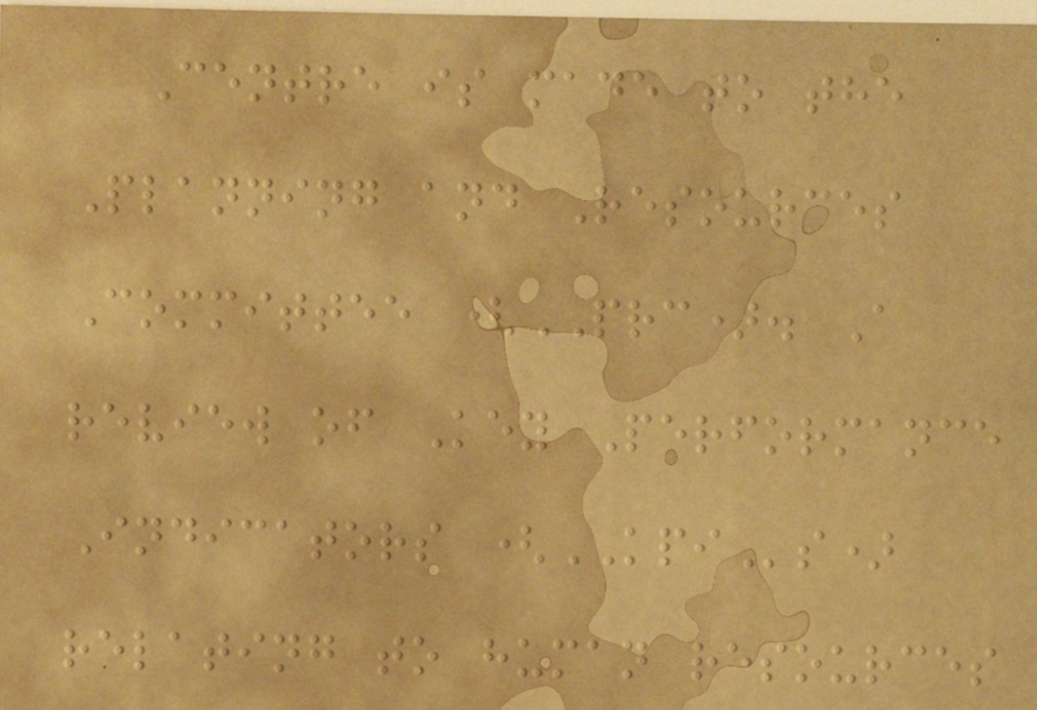Centre is made to the
Planning and Resources
Committee (PRC). A
review of Key Performance
Indicators (KPIs)
relating to human resources
